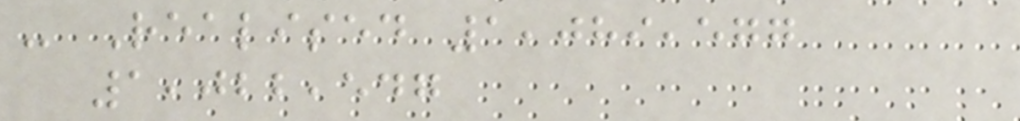- Realised 1,089,577
1,022,547
